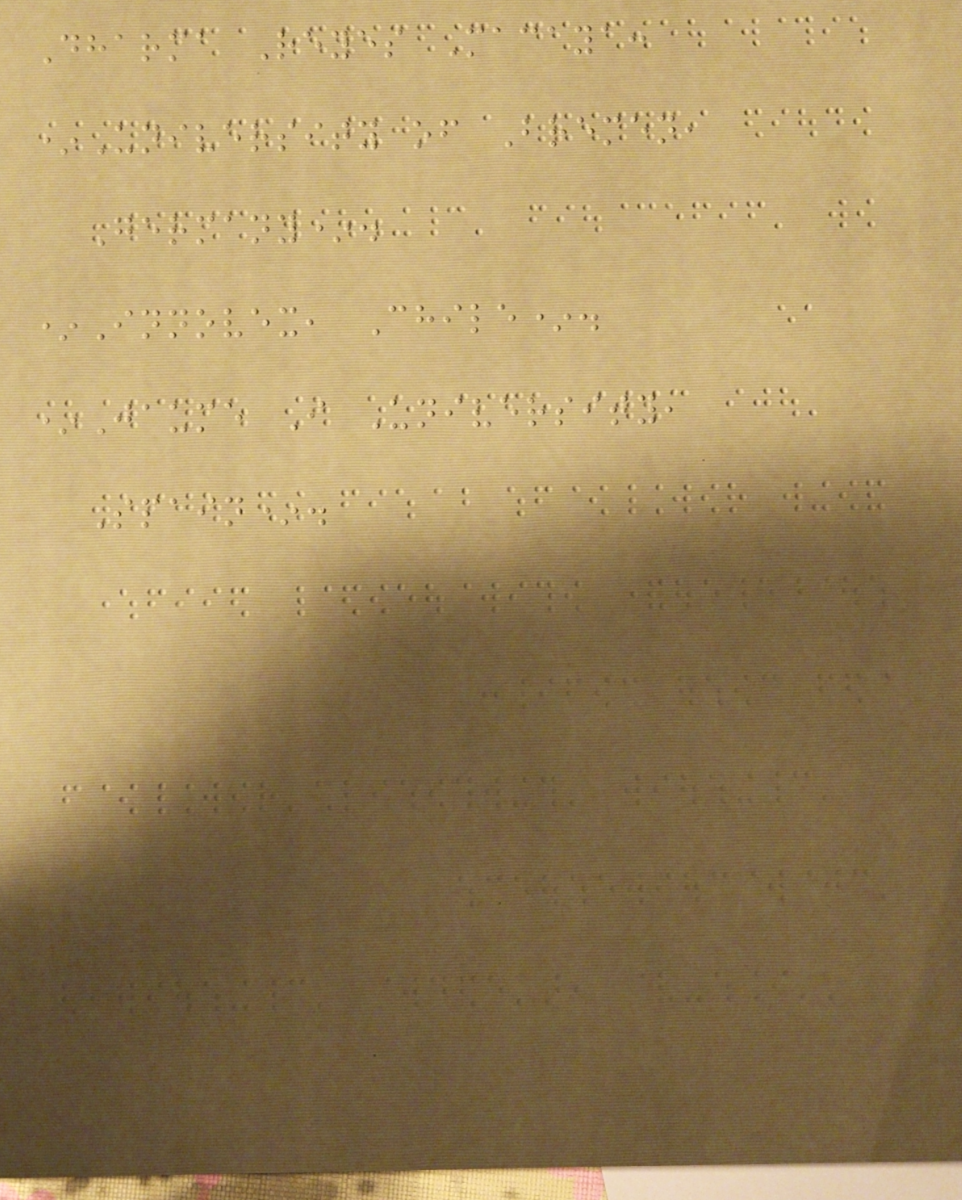Dharma Reyes Macaya:
*University of Bremen,
Germany*.
*Innovex, Chile*.
*Jaume I University,
Spain*.
